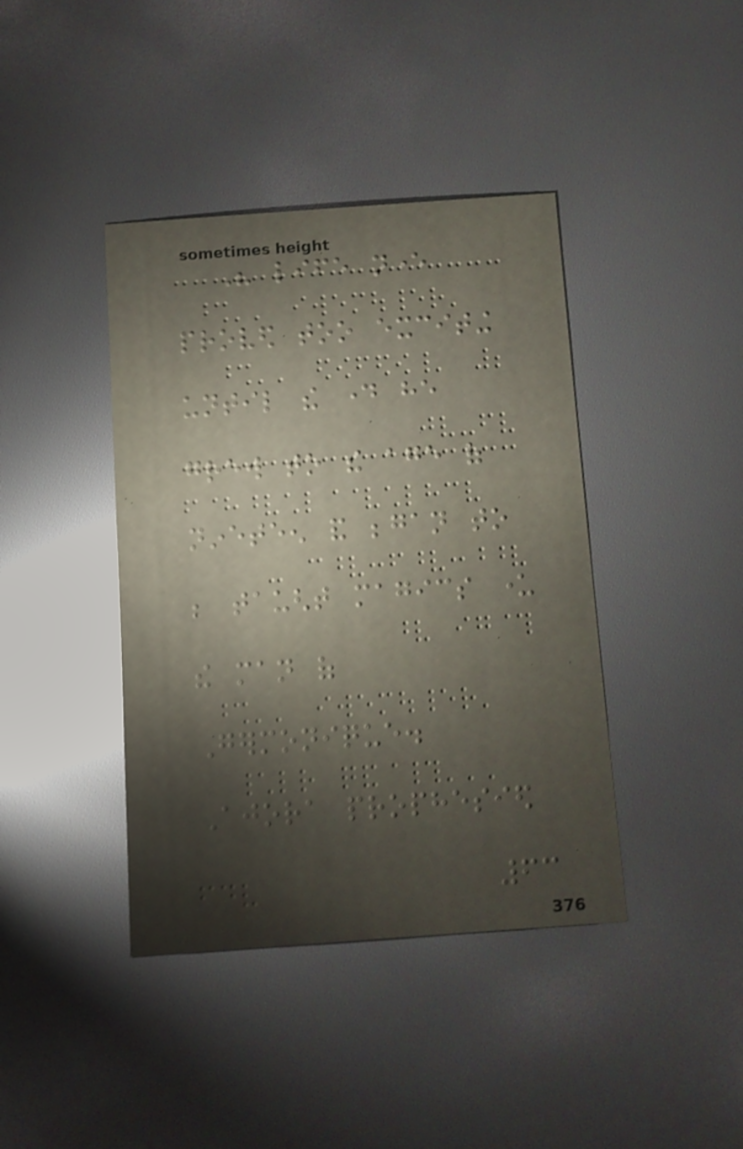His life never
proved too exciting
until the day he
grew to the age of
nineteen and began to
be taught magics under
the man of
Germonique.
Ajora prophesied
63
